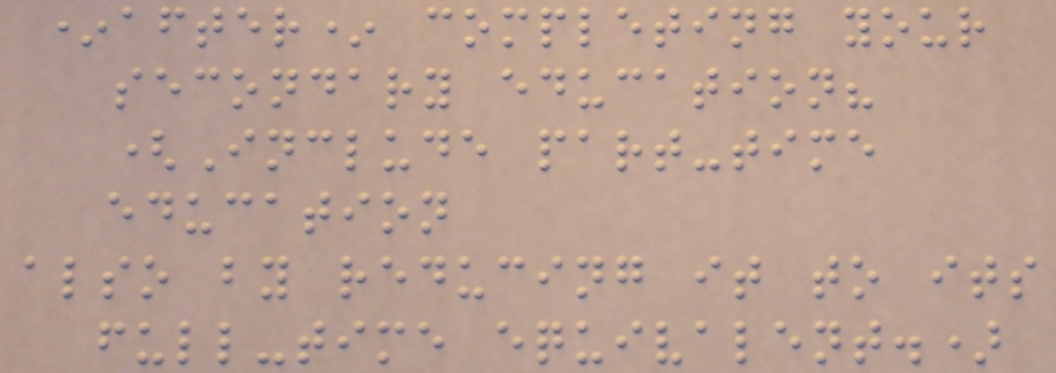*after* completing your
secondary education?
(Include part-time
education
also by reducing it to its
full-time equivalent.)
